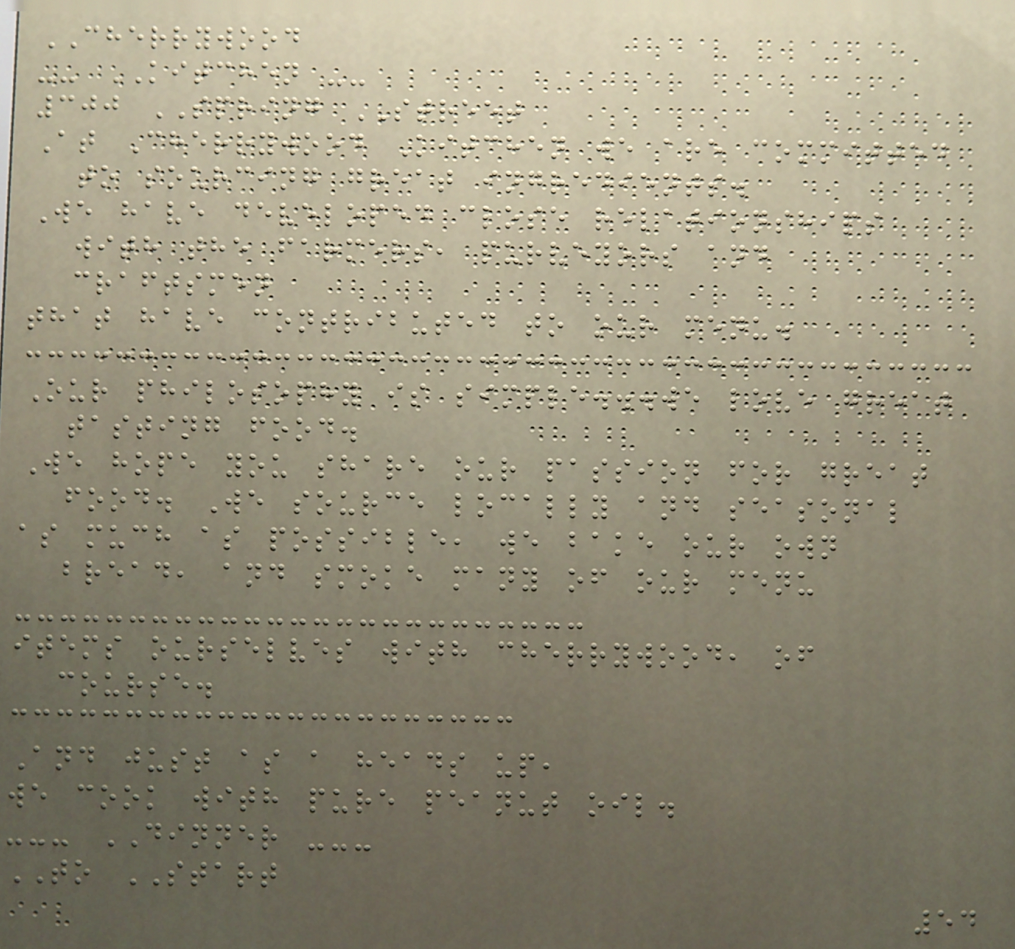CHERRYWOOD
-- KITCHEN --
300 SPRING STREET
At Cherrywood Kitchen we are committed
to sourcing great ingredients.
We have developed close relationships
with the farmers, purveyors and
craftsmen
that have contributed to our menu.
Our philosophy is simple...we love great
tasting food.
We hope you share our passion for great
food. We source locally and seasonal
as much as possible, we bake our own
bread, and smoke many of our menu
items ourselves with cherrywood, of
course.
And just as a heads up,
we cook with pure peanut oil.
--- DINNER ---
TO START
54
